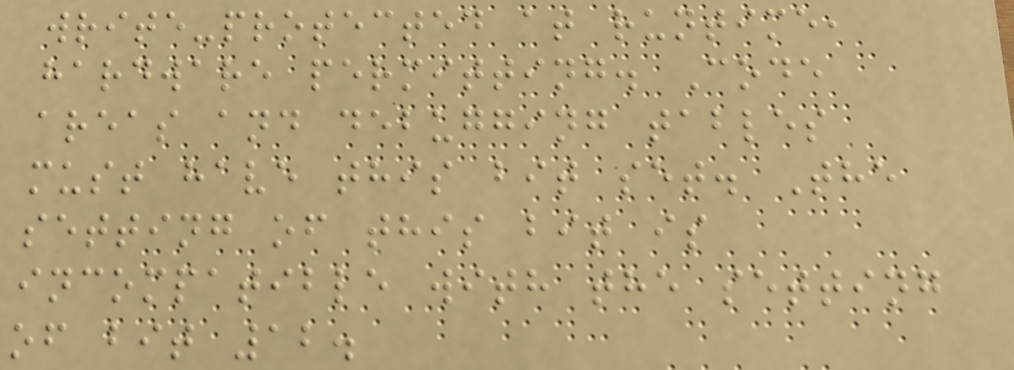write-protected at runtime,
hardware permitting. Code
areas and debugging tables
must have this bit set. The
setting of this bit is
incompatible with the setting
of bit 12.
